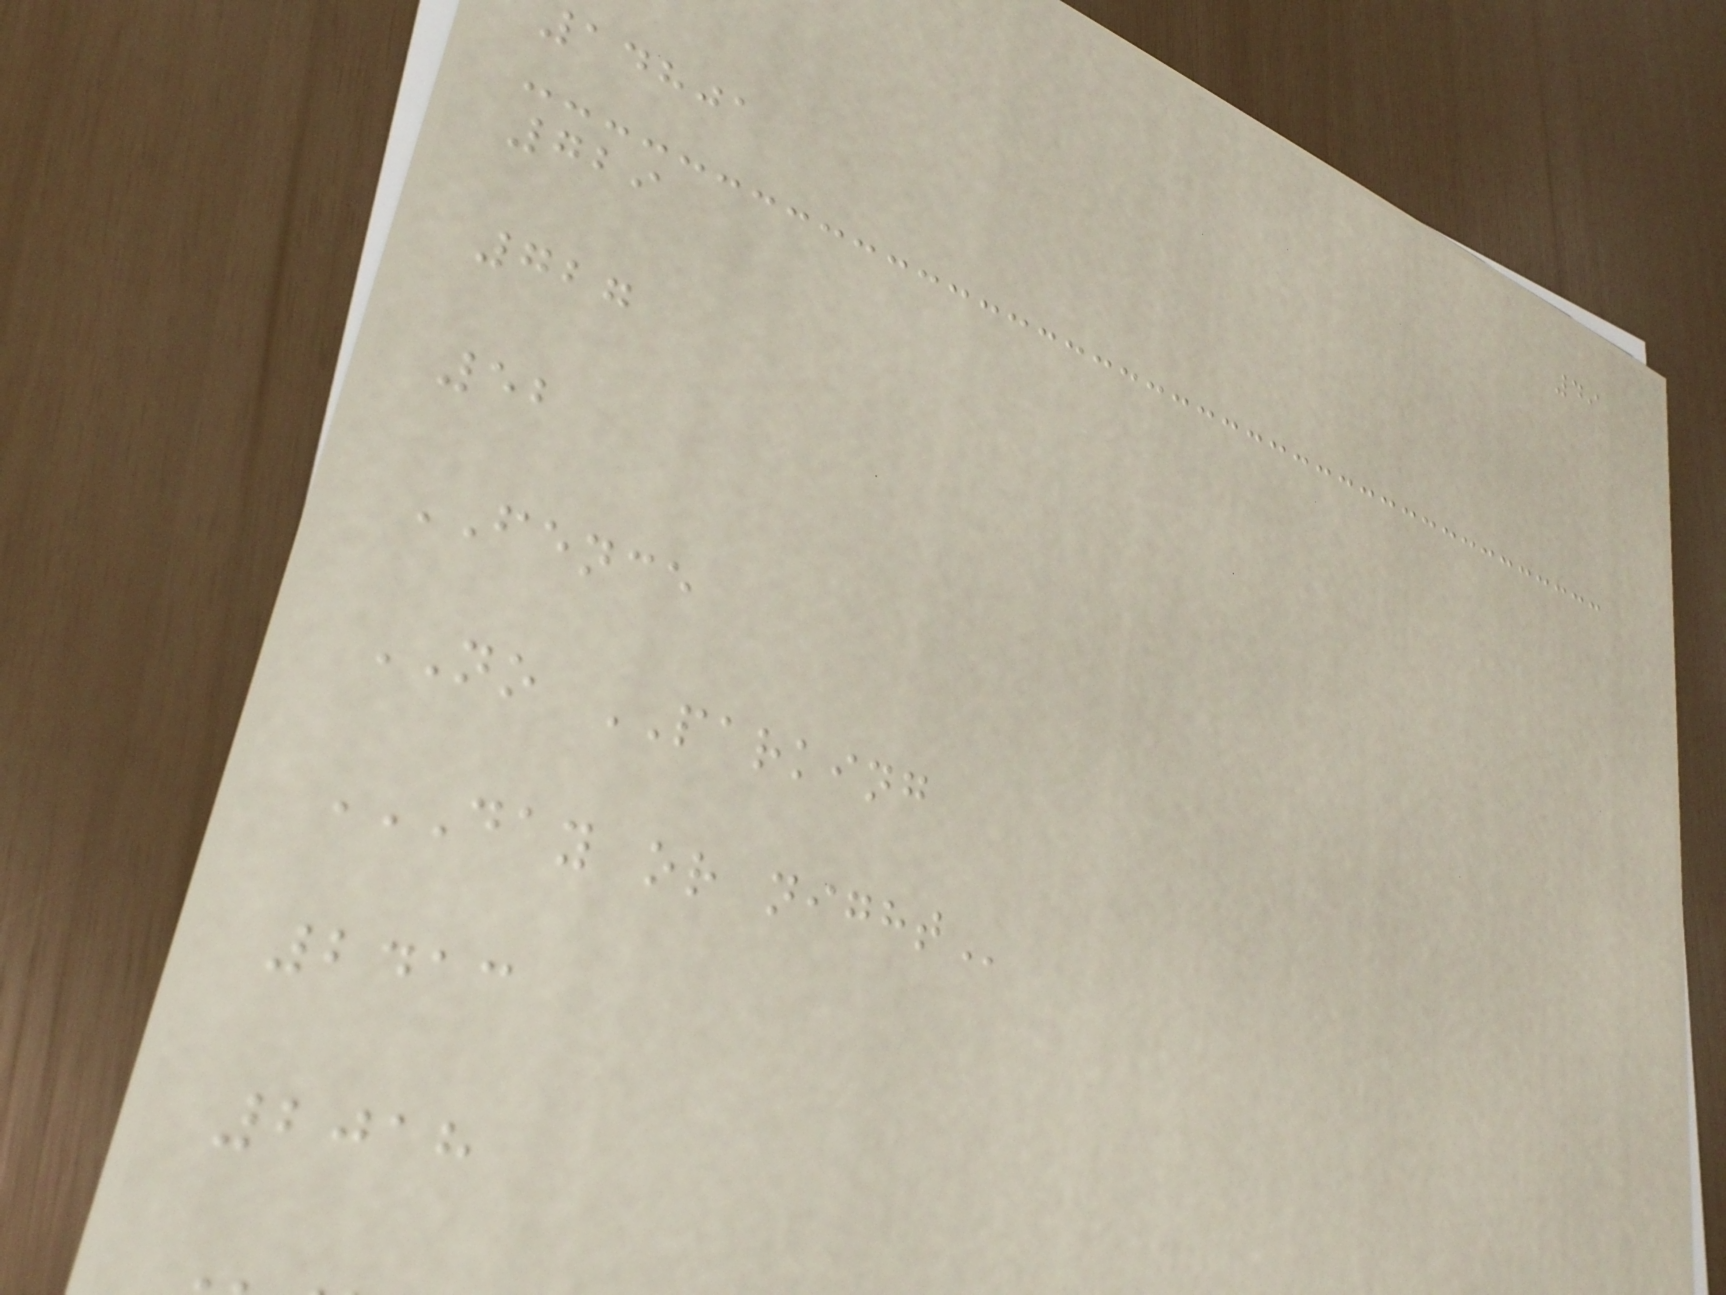49
14801
729
727
52
FENCE
NO PARKING
DAY OR NIGHT
2413
2018
